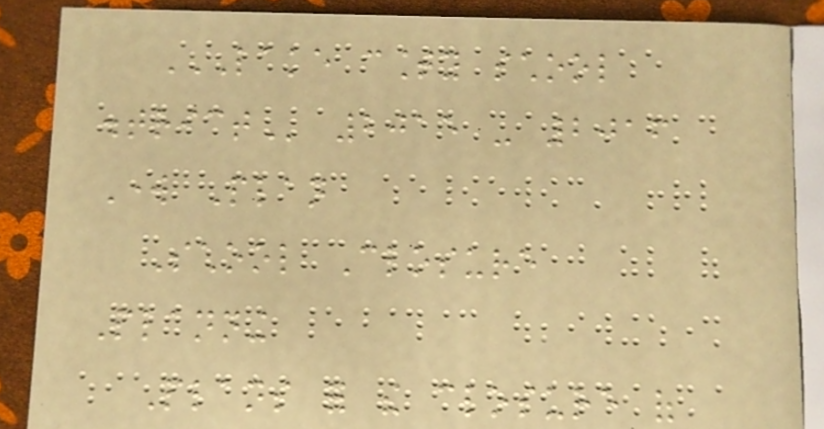LAKE COUNTY SCHOOL
DISTRICT 2015 - 2016
Work Plan
School Closure
Planning
Plans for the closure of
